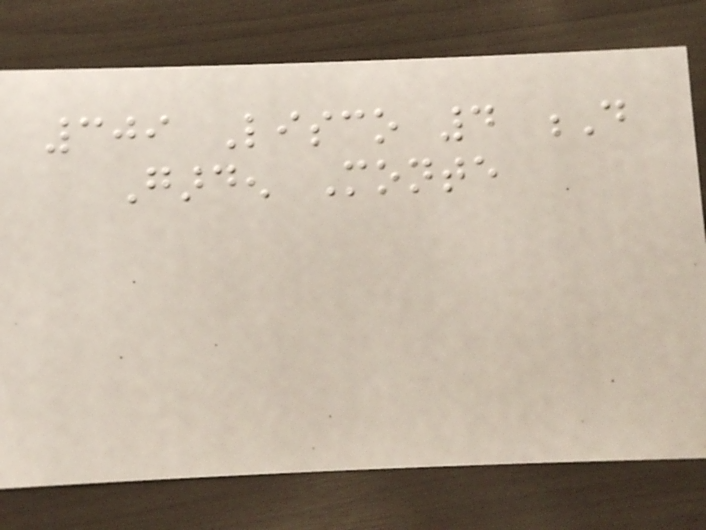309 Lisco 4 D
Garden Monte
